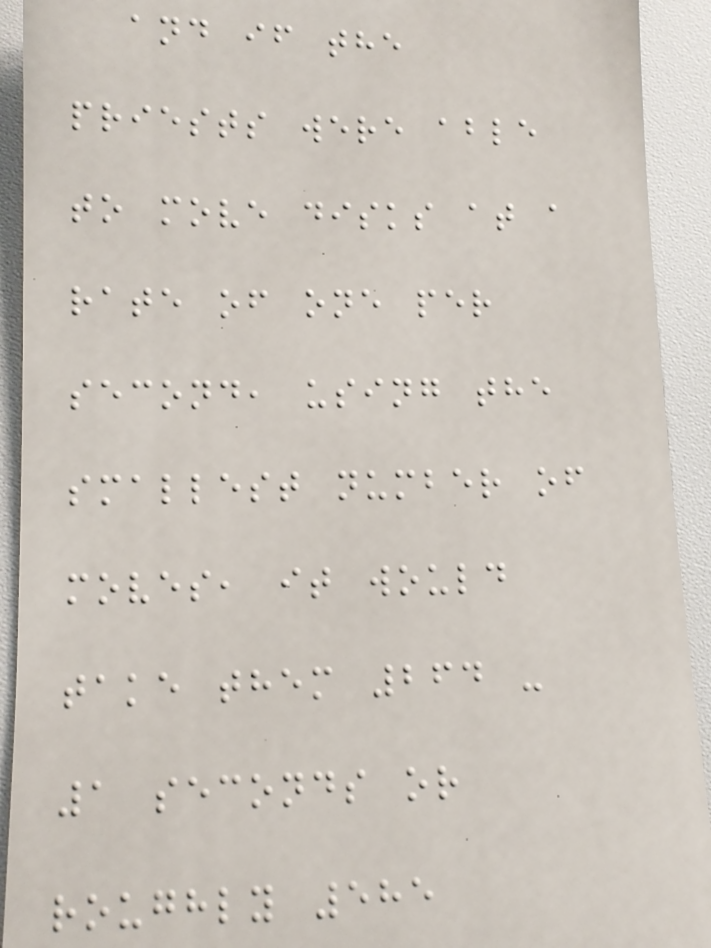and if the
priests were able
to move disks at a
rate of one per
second, using the
smallest number of
moves, it would
take them 264 -
1 seconds or
roughly 585
